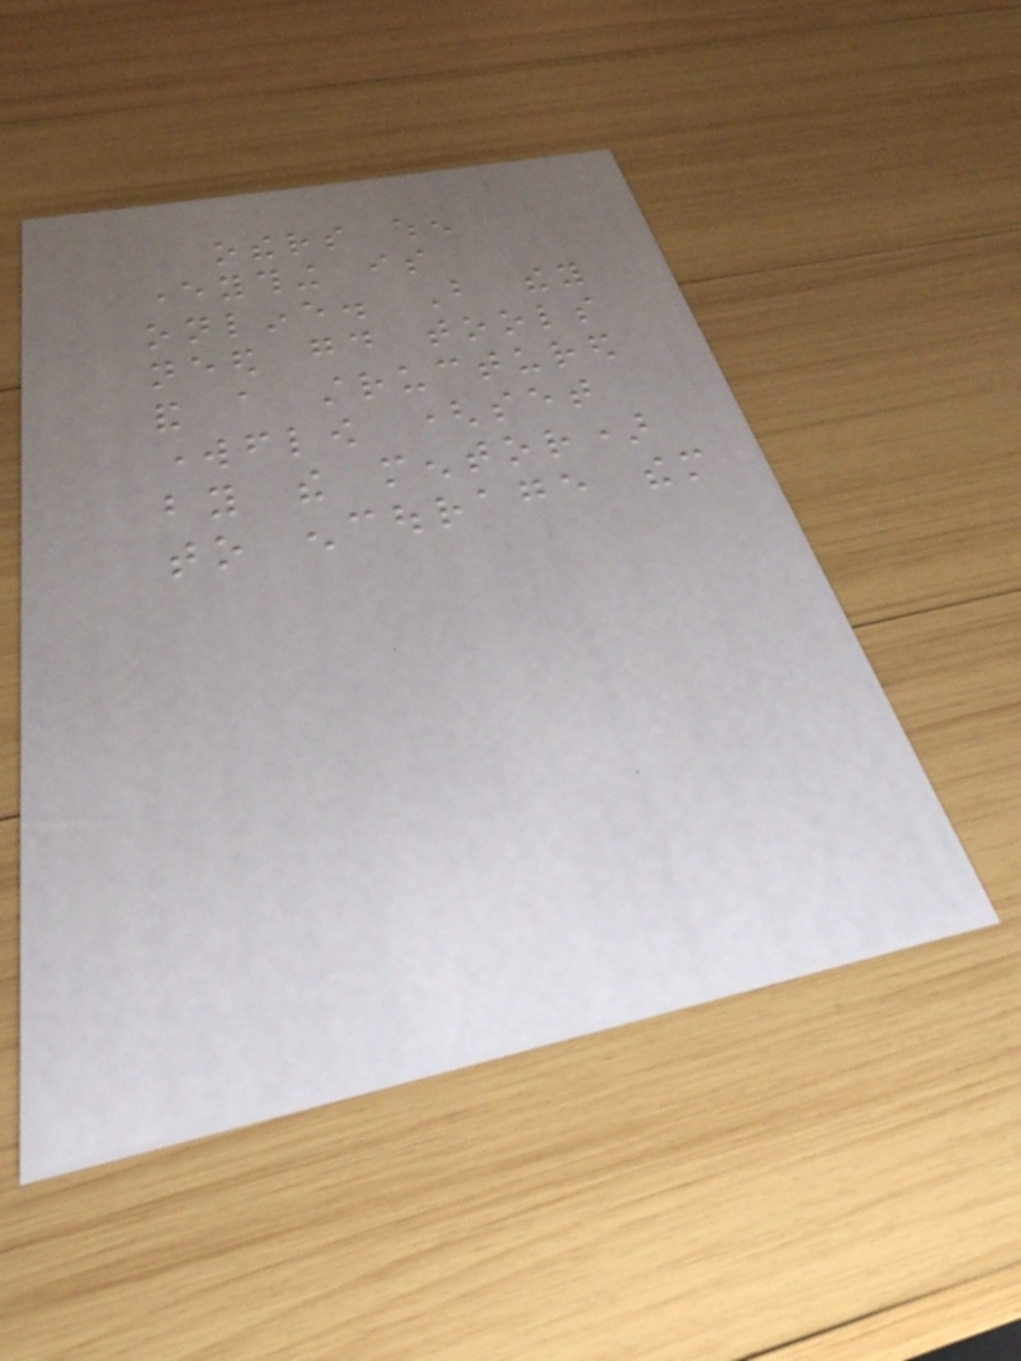others when
everything is
online. But they
need good tools
and a structured
workflow (set
by the mentor)
to encourage them
